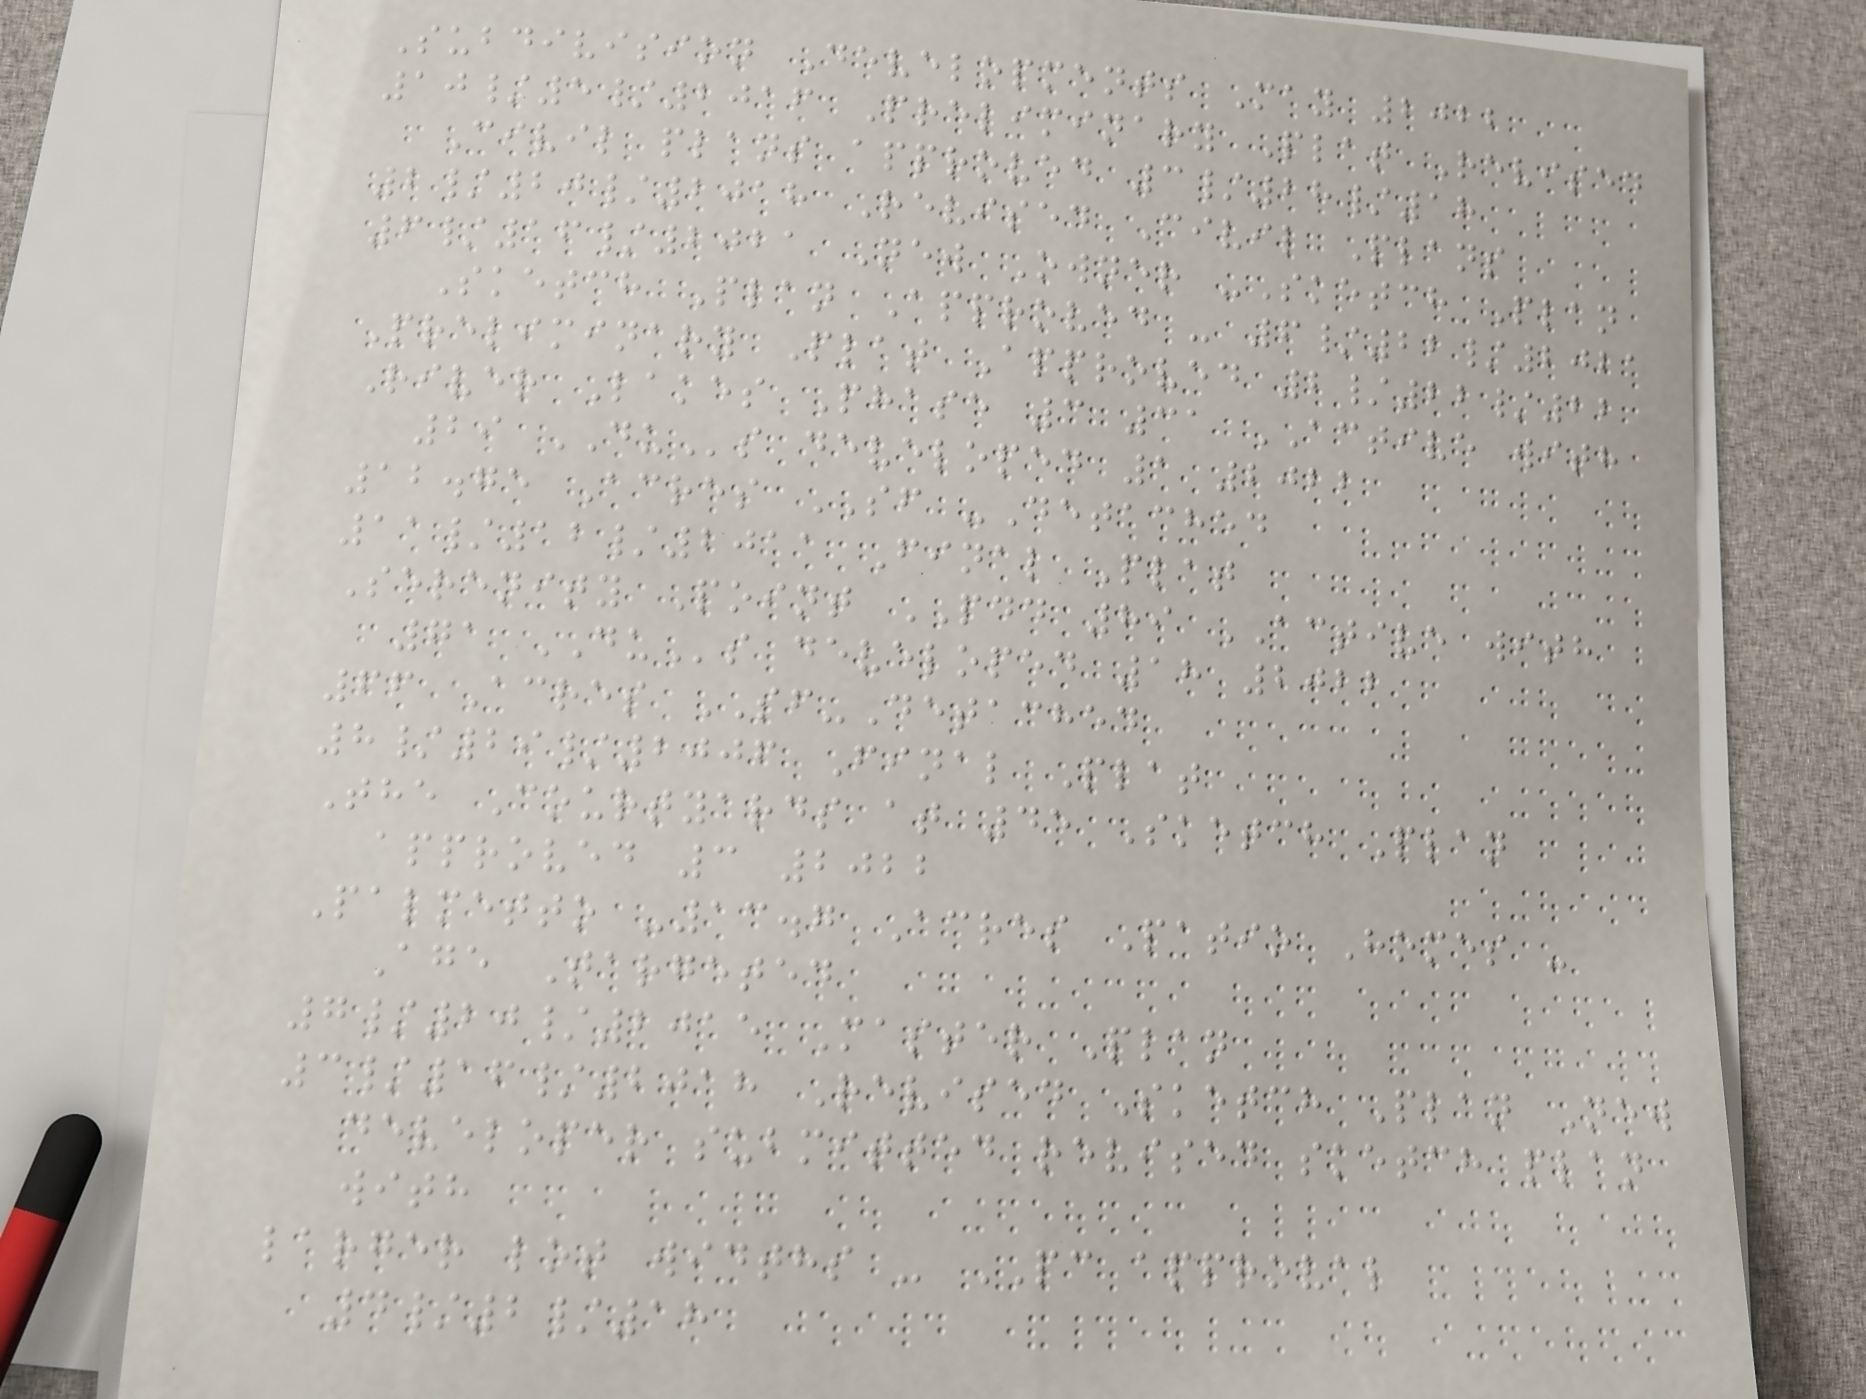Subdivision Developments May 2022
10/5/2016 Preliminary Plat Revised
Civil plans approved 3/28/18
2/20/2018 Revised Civil Plans
6/16/2021 New Owner -Sketch Plan
Sketch Plan Approved - 6/22/2021
Preliminary Plat Approved 2/22/22
River Lakes Phase 3 31 ACTIVE with
29 DUs developed 1 2022
12.75 Acres SF -Detached
11/12/2011 Final Plat
Serenity Point PDD 89 ACTIVE with
71 DUs developed 18 2022
66 Acres SF-Detached
8/29/2006 Final Plat
The Courtyards at 45 Sketch Plan
approved 3 2022
Palmetto -13.7 Acres Patio Homes -
Age Targeted
7/20/2015 Master Plan
3/16/2018 Revised Sketch Plan New
developer submitted revised sketch plan
with
larger lot widths - PC approval
4/2/18
